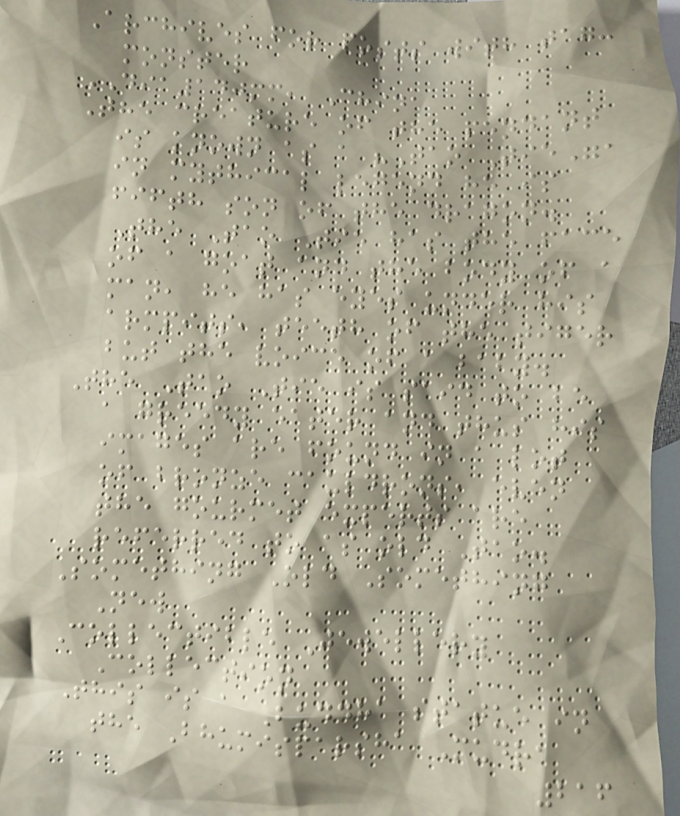Archives for posts with tag:
monster
DIA140mm, China
The creature of the pendant
is known as a "Tao Tie",
in mythical legend he is
fifth son of the dragon.
The Tao Tie has the face
of a goat and the body of a
man, he has eyes under his
armpits, teeth of the tiger
but the voice of a baby.
The Tao Tie is said to be
a greedy eater and thus his
images are found in a lot
of bronze cauldrons, even
the gourmet experts are
referred to as old Tao.
Something Old Something
New
Collectible Jewellery
Collection
This is a Buddha statue in
the Bhumisparsha Mudra
216
